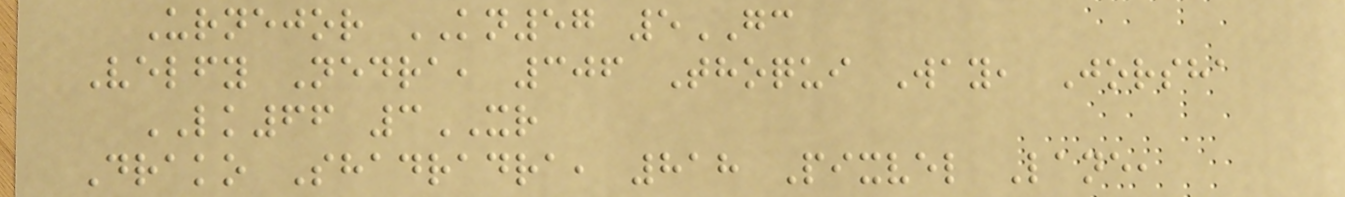Urnejor KN57 5GC
Velfy Nedra, 306 Thoqui Way, Jorsha
LK66 3XR
Drako Shadradra, 818 Pixvel Lane,
